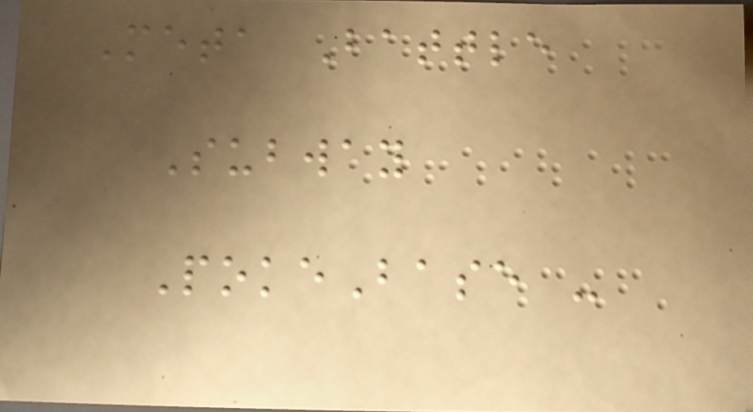Meta Battle
Subway
PokeBase -
